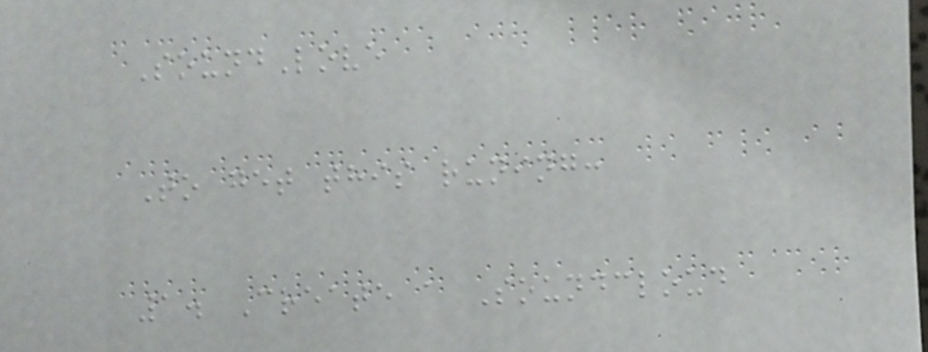SoundLove
To get this runing:
1. Create a Soundcloud
